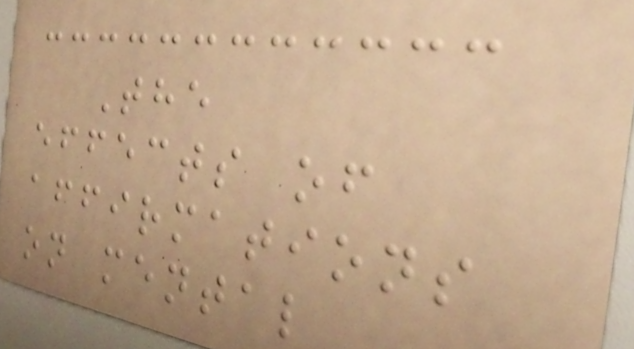The
effects of
affirmations
on mental
